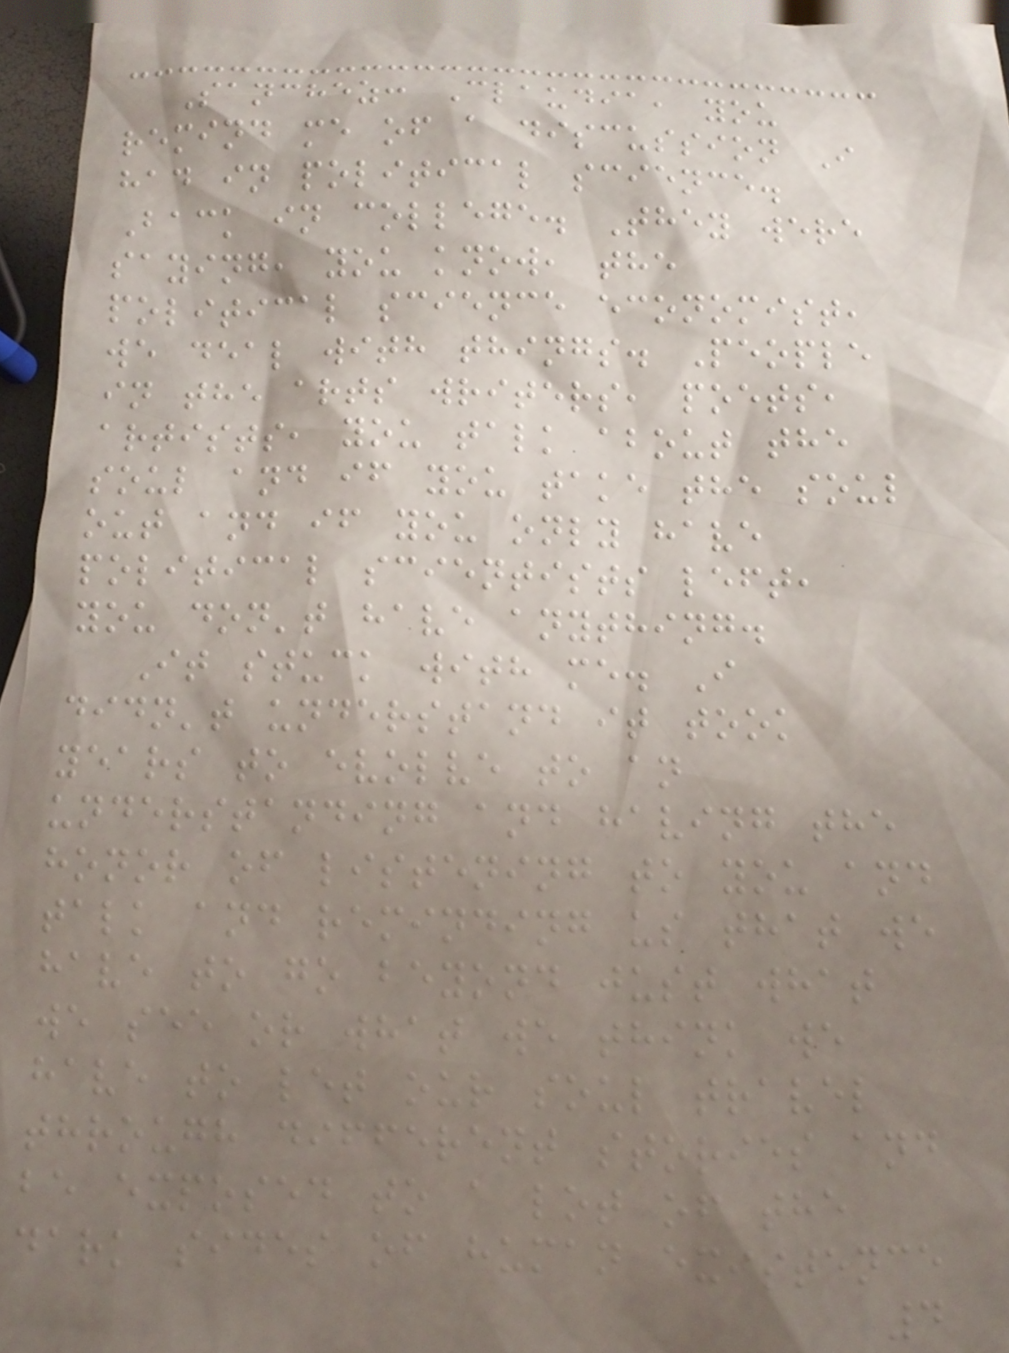Sanchez: Claudia, you
remind me of a discussion I
had in political science.
Back in college. They were
saying, you know, the
political science economist,
we deal with things. People
in the arts writers, poets,
artists, you talk about the
soul and if you take the soul
out and if you only have
political scientists left,
you don't have anything.
It stuck with me. I
didn't understand it took
years to evolve to an
understanding and having the
honor of listening to you and
talk and reminding us that we
have to go beyond just what
we see or what we think we
have to let our soul travel
through different stories and
be exposed to a lot of the
dark sides of human existence
4
